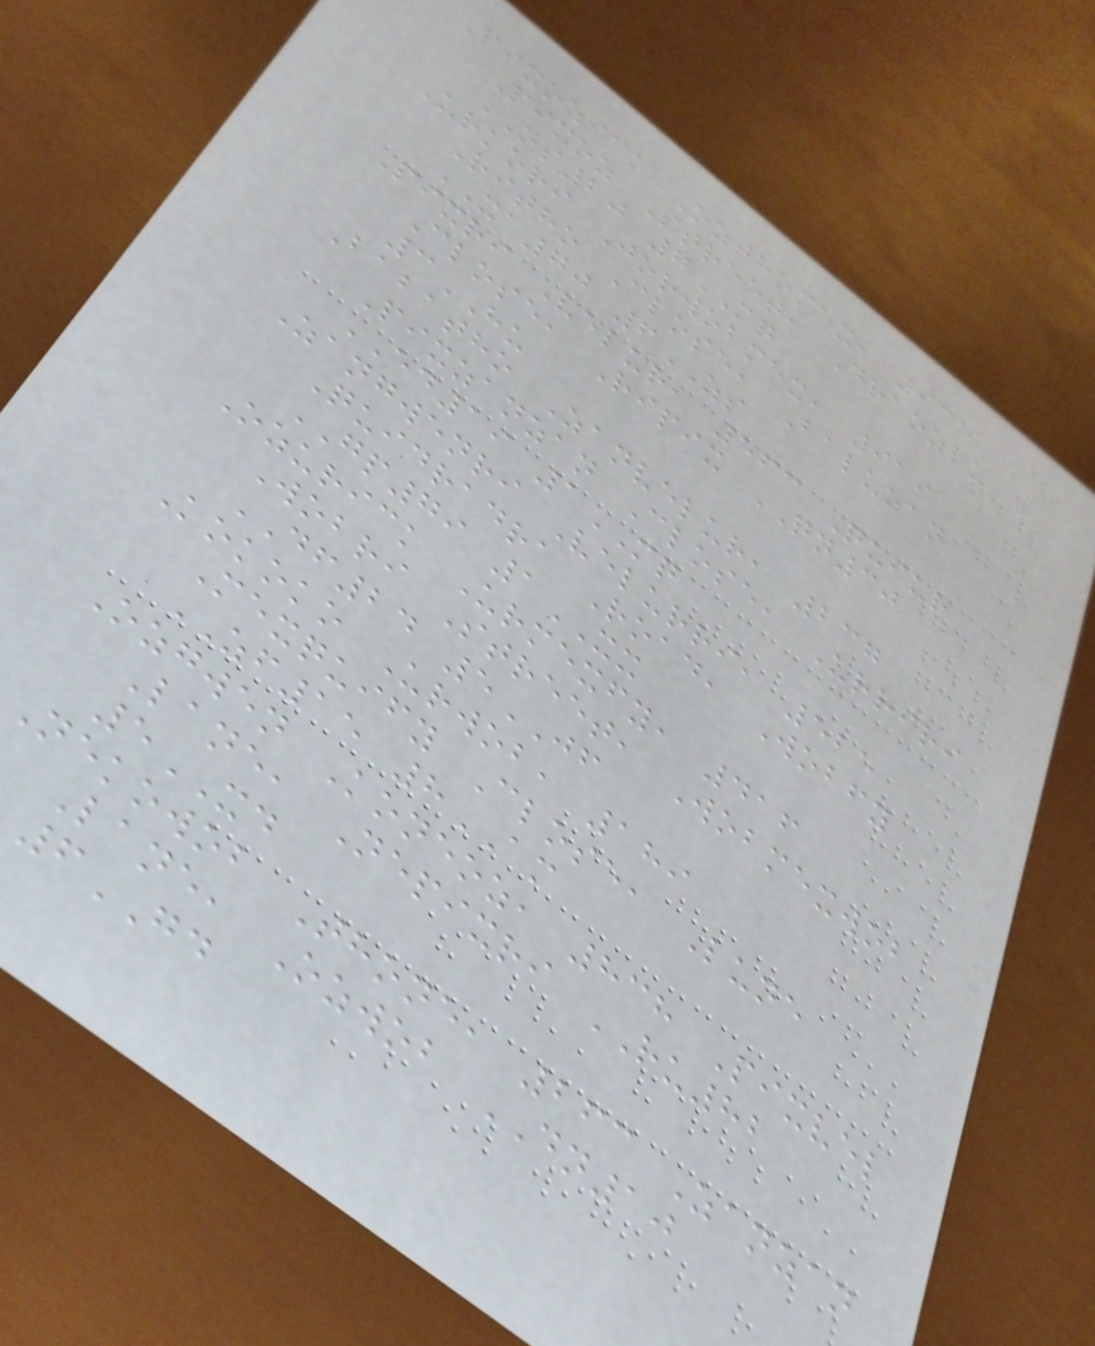Pixozick Ozthomex, 935
Pixoz Street, Draozlu
NS20 7MQ
Urkori Jorwobmex, 919
Ritho Close, Baluzan
XA70 6ZS
Pixri Velur, 563 Quiur
Close, Ripix QN30
3HU
Babatho Zanvelur, 237
Pixzanzan Close, Urriri
ED19 1MQ
Zangwenri Velurri, 525
Quidradra Road, Wobfy
GP79 1XX
Ozurick Urmexfy, 416
Wobri Street, Wobmexwob
DF24 5JF
Kokoko Urwob, 189
Mexquify Close, Lune
ZF15 8AM
Ozgwen Koneoz, 838 Pixvel
Lane, Nepixri RU82
5XD
Nekowob Thone, 263 Zanzan
Lane, Ozwob DN10
6GD
